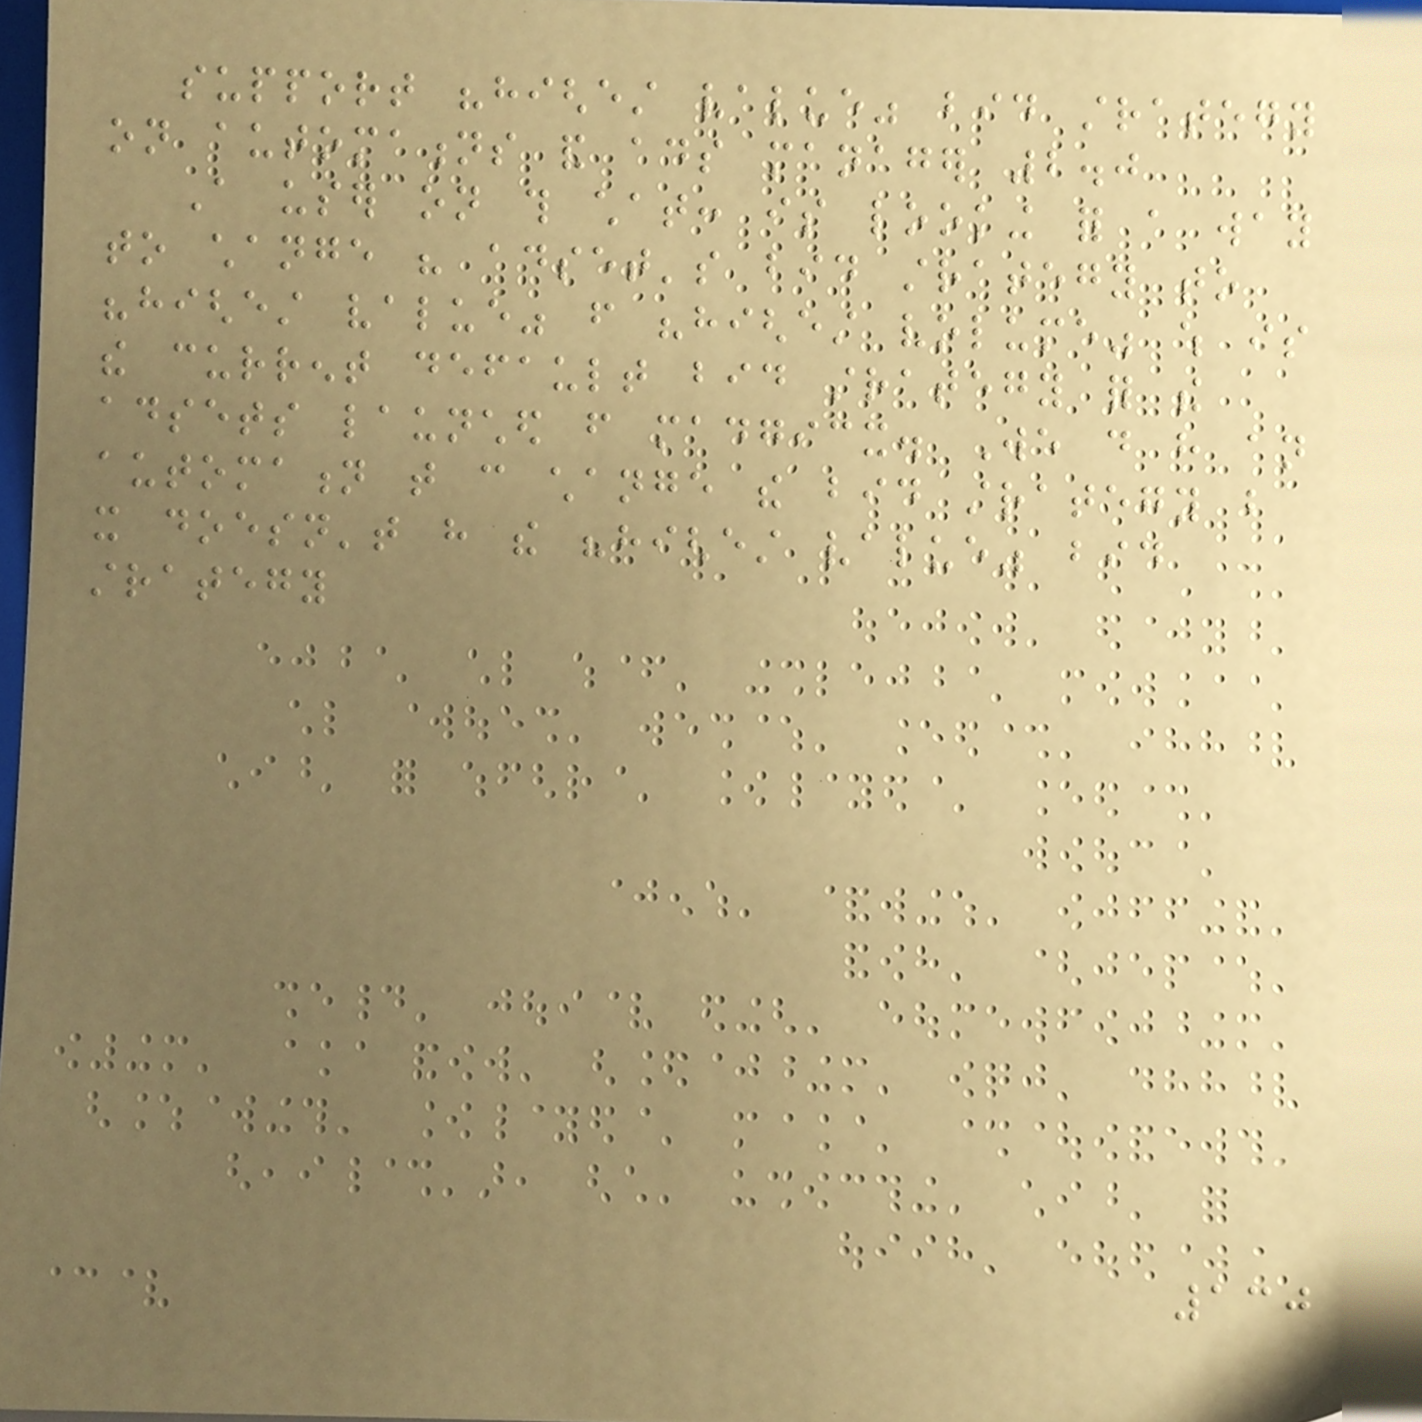support "highest value" bid strategy
on automations and ads manager 2.0
A user on this chat: is looking for a way
to change his adset's bid strategy to
"highest value" from "highest volume" which is
the current default bid strategy for the
adsets launched from madgicx. We do have an
automation that can change the bid strategy but
it doesn't have the "highest value" bid
strategy
130
